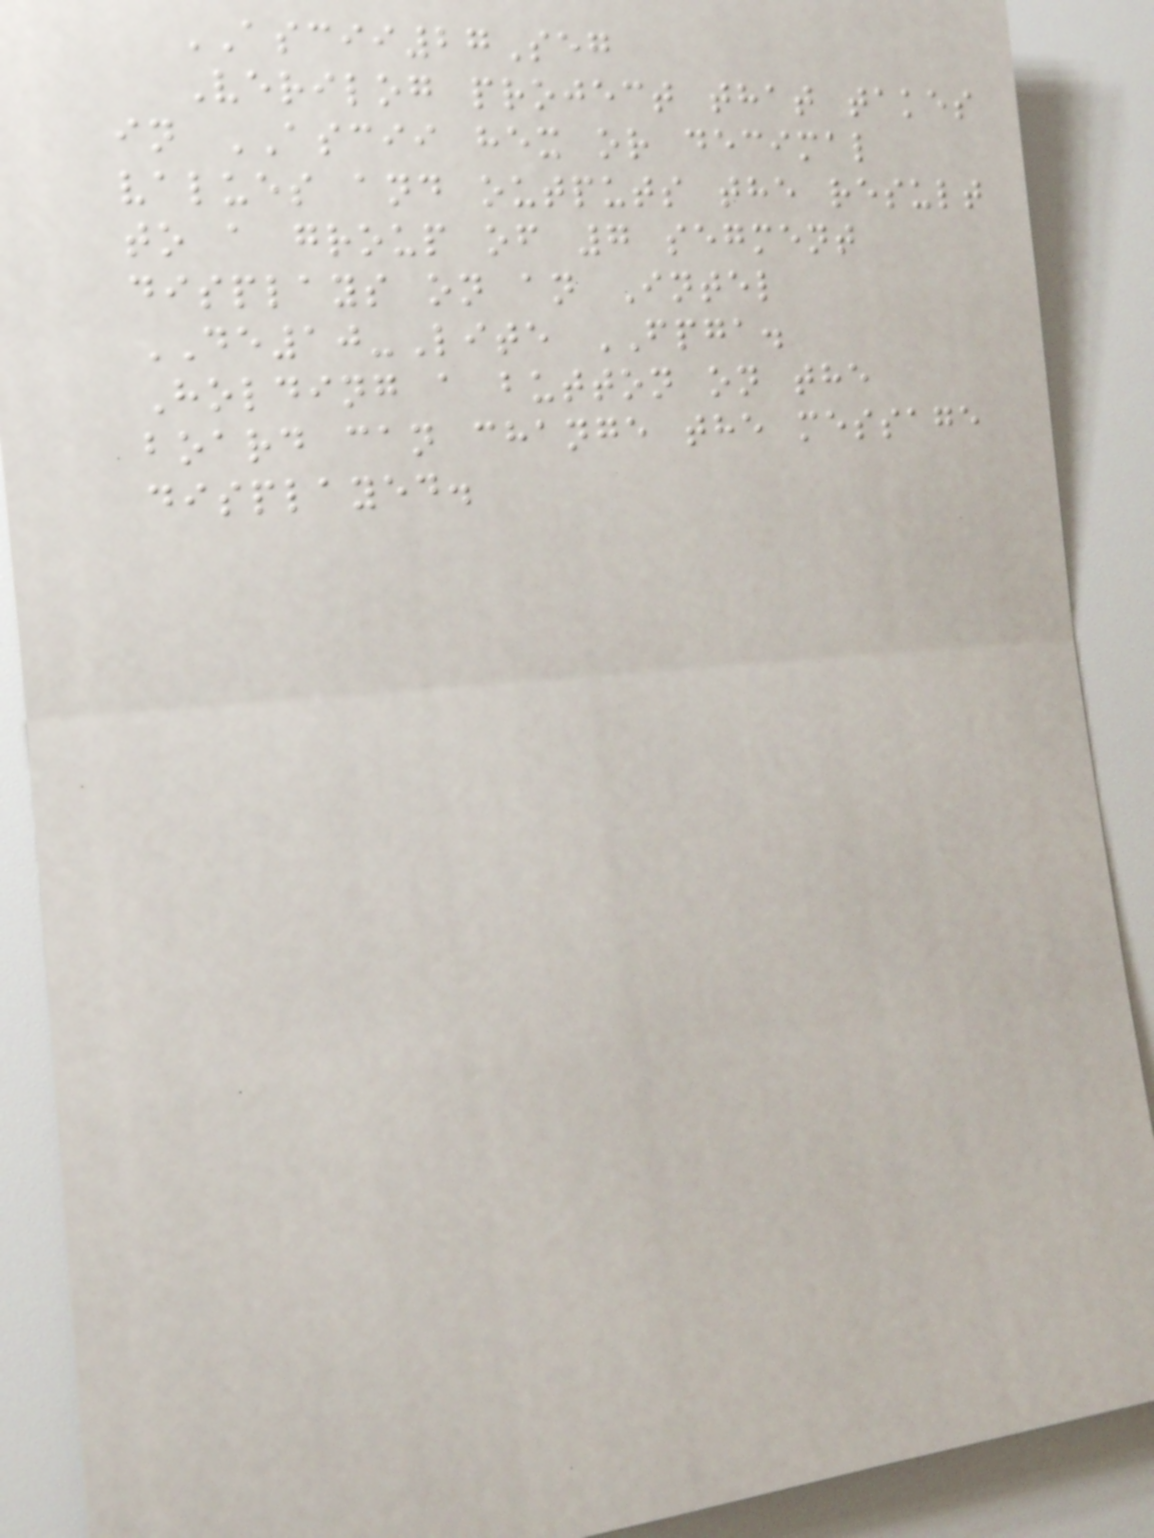ASCII27Seg
Verilog project that takes
in ASCII hex or decimal
values and outputs the result
to a group of 7 segment
displays on an Intel
DE10-Lite FPGA.
Holding a button on the
board can change the message
displayed.
